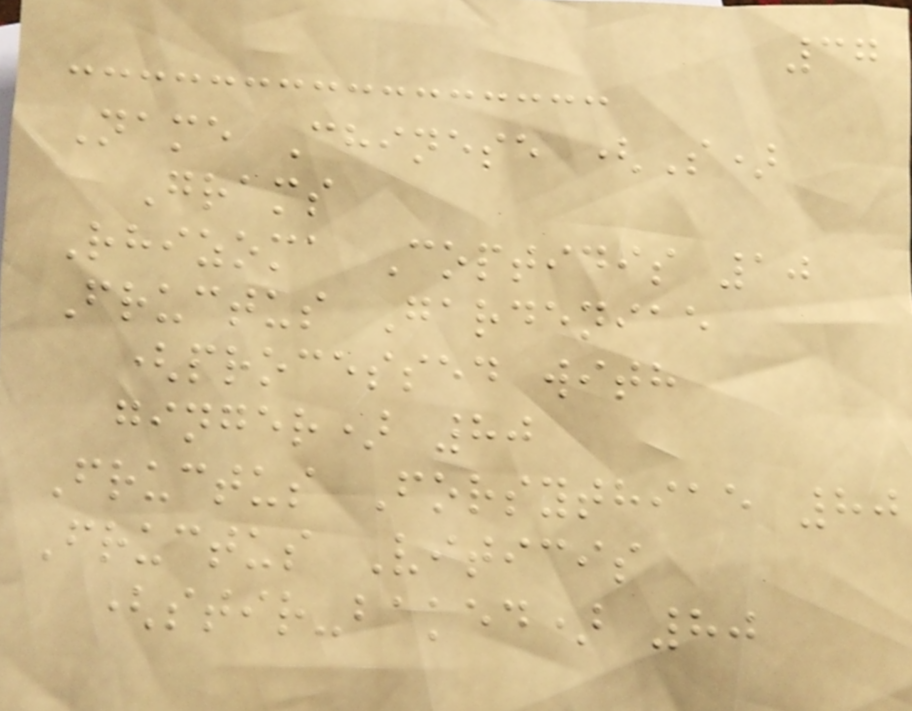37
Name Chinese (S)
Grams
Rhizoma Coptidis 10
Fructus Gardeniae
(processed with
ginger) 80
Fructus Forsythiae 80
Fructus Viticis
(stir-baked) 80
